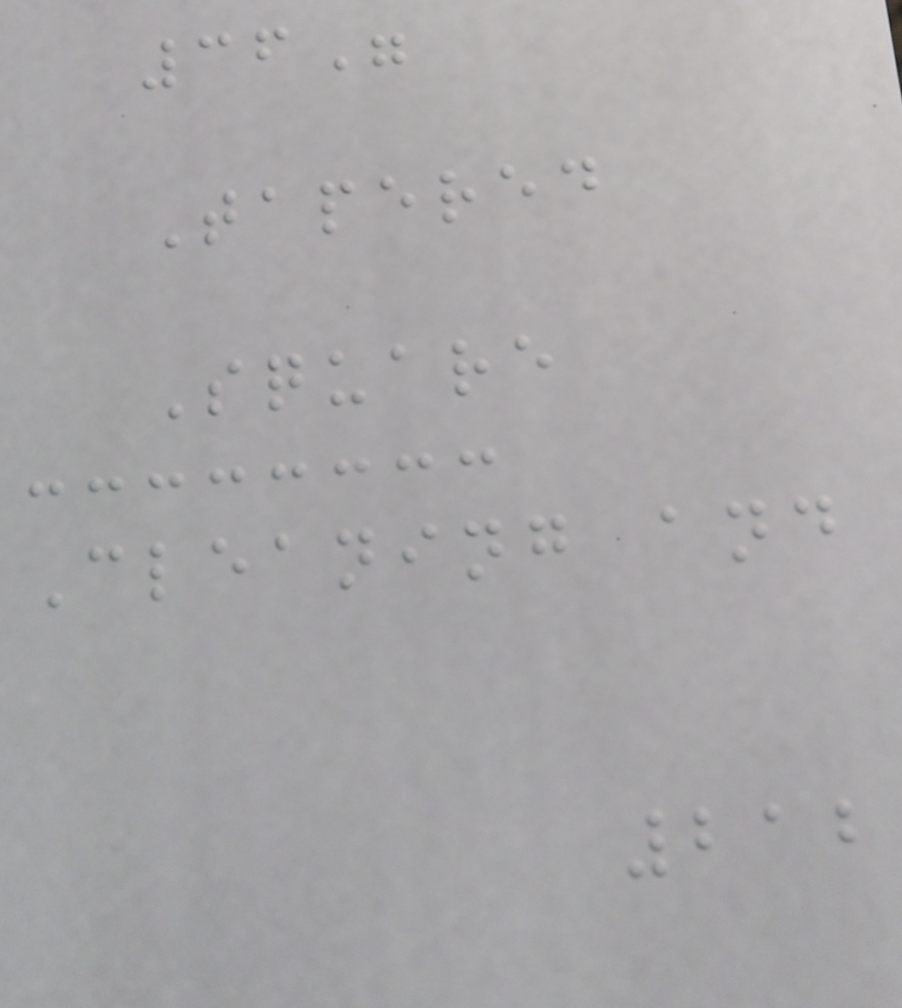36"
Tapered
Square
Cleaning and
212
